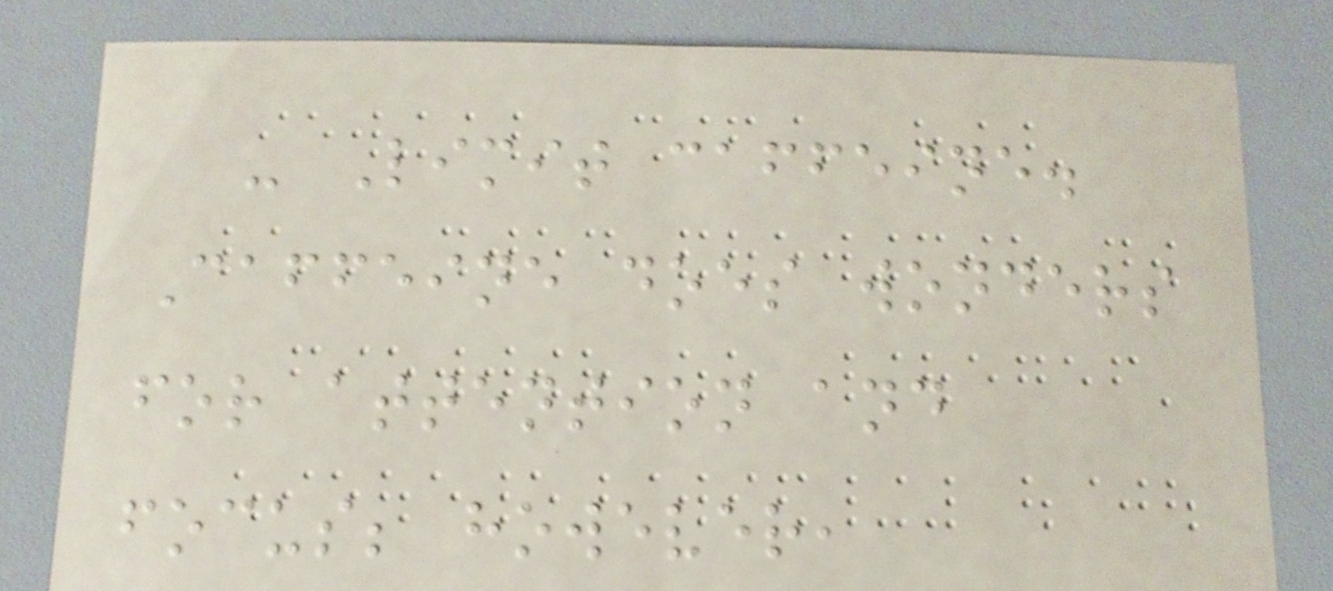- Limit caffeine.
Caffeine does wonders
for attention and
focus; however,
